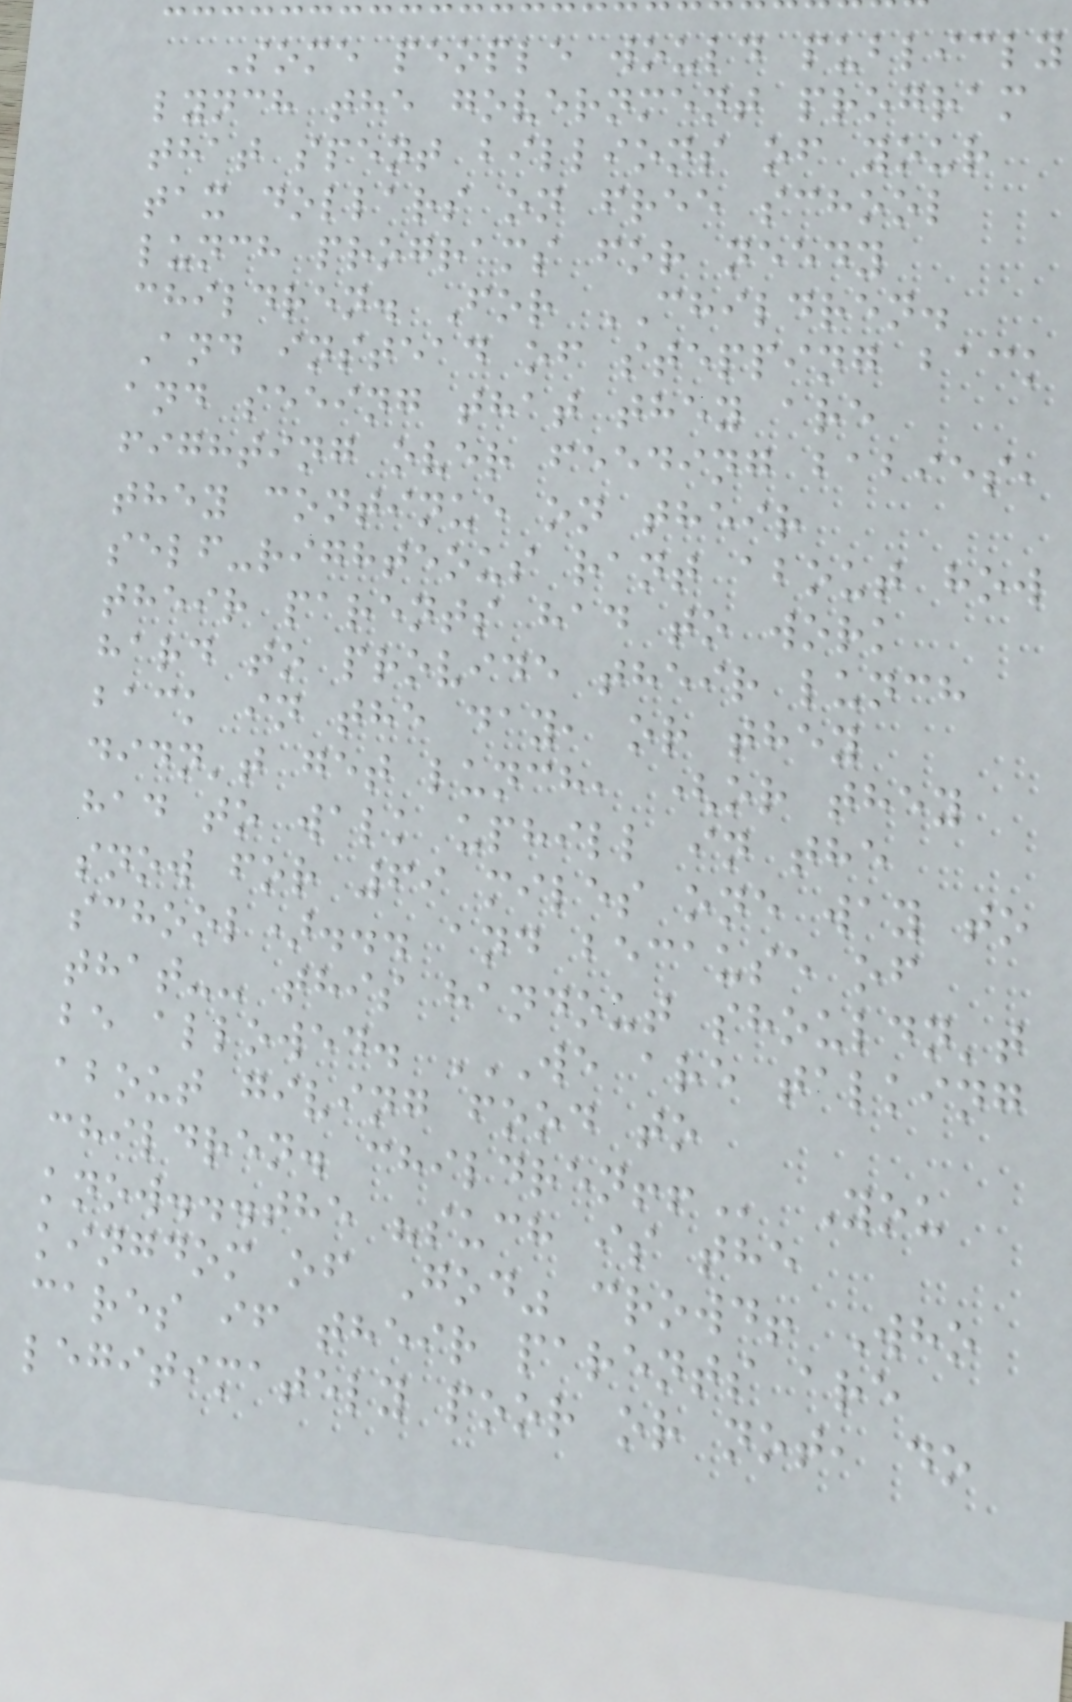Some people would publicly
lynch the government program
that spent billions of your
tax dollars on free school
lunch programs for needy
children. For CHILDREN.
And instead of stepping back
and seeing that they are
fighting over feeding babies,
they continue on their
self-righteous rant about how
their parents had to work
hard to provide their lunch
back in the day, or they
didn't get lunch, (or they
had to walk uphill in the
snow for 69 miles one way to
school)... and because of
that-- this handout shouldn't
be allowed. WE ARE TALKING
ABOUT GIVING FOOD TO
CHILDREN. CHILDREN!! You
know...the "such is the
kingdom of God" crowd! Who
cares if their parents are
legitimately poor or not, do
